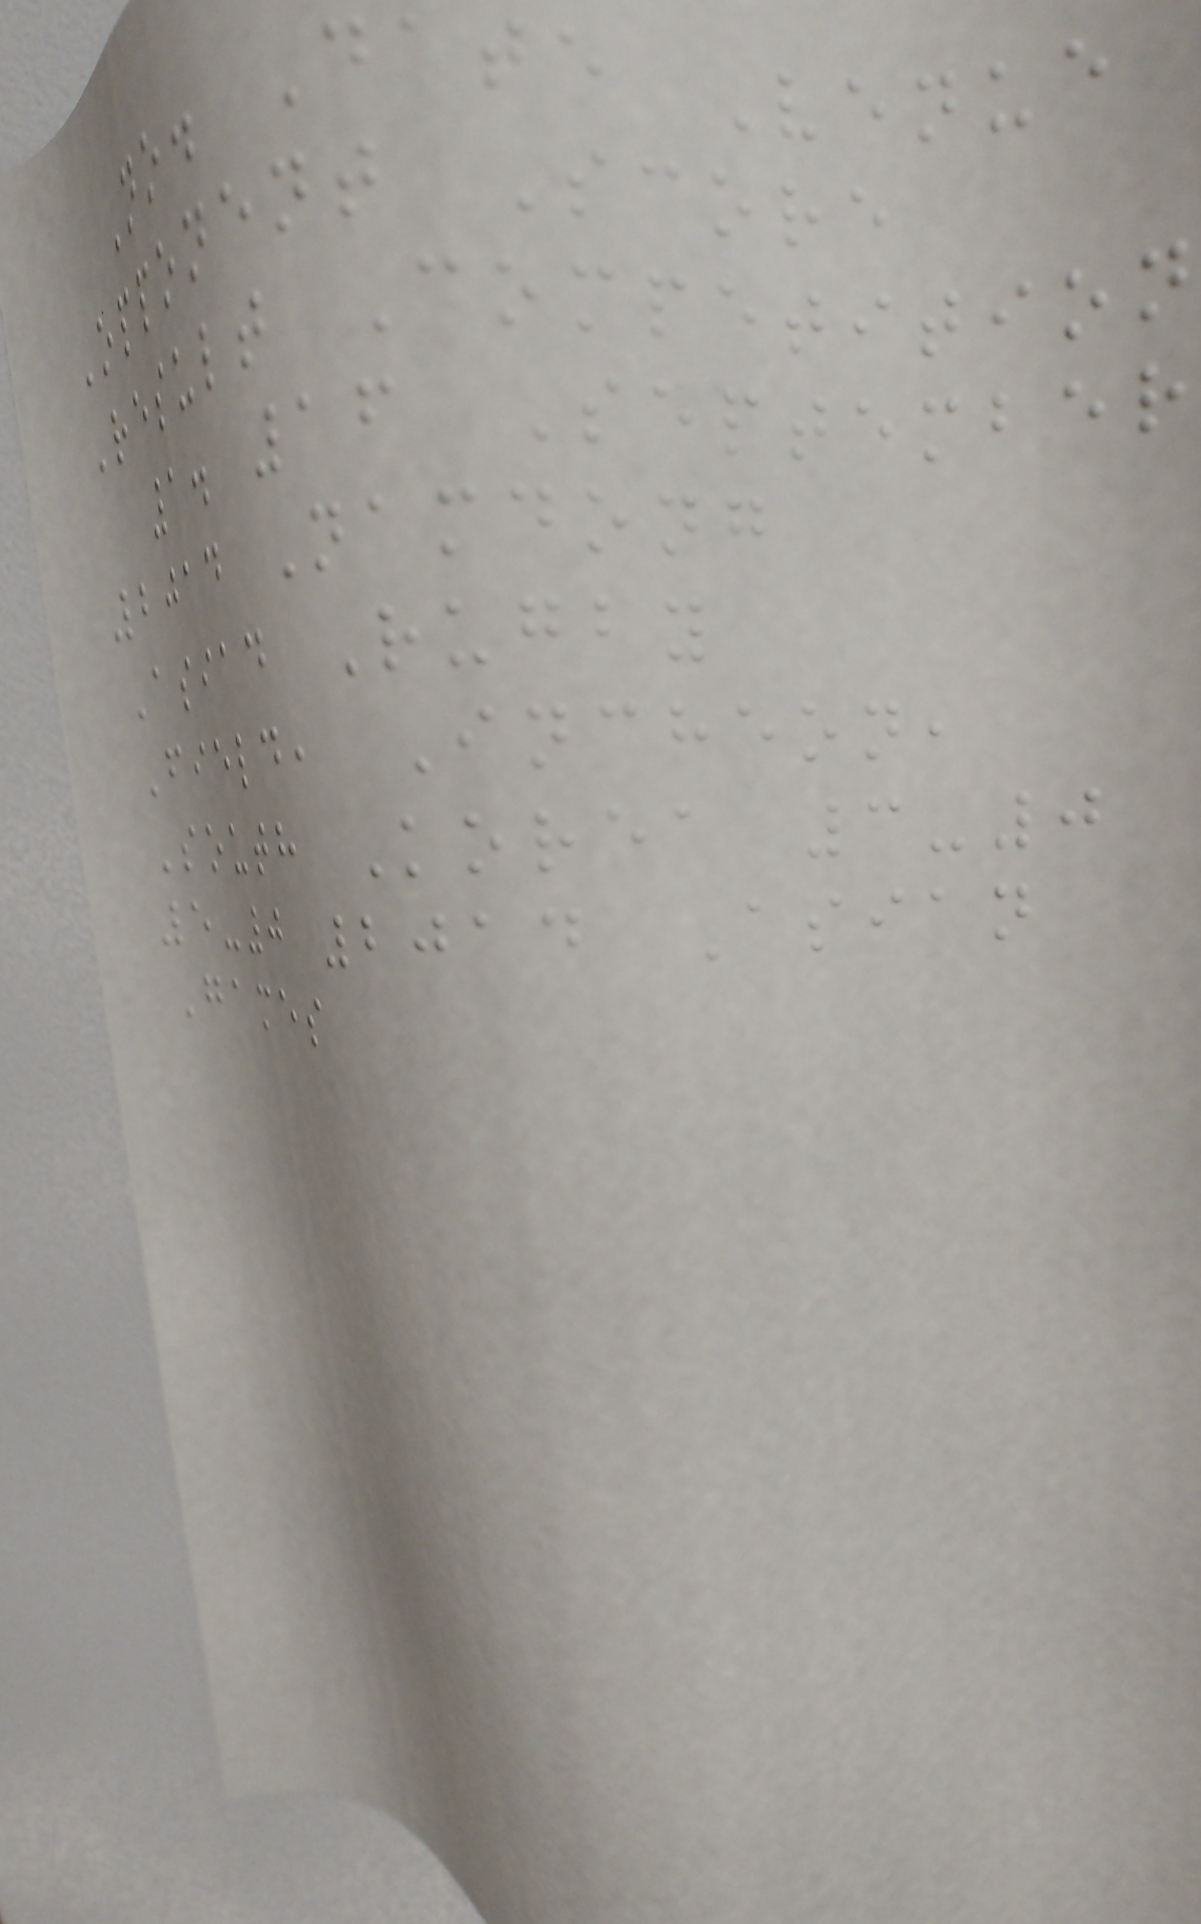No. Date Venue
Opponent Score
Result Competition
1. 16 September
2014 Namdong
Asiad Rugby
Field, Incheon,
South Korea 3-0
5-0 2014 Asian
Games
